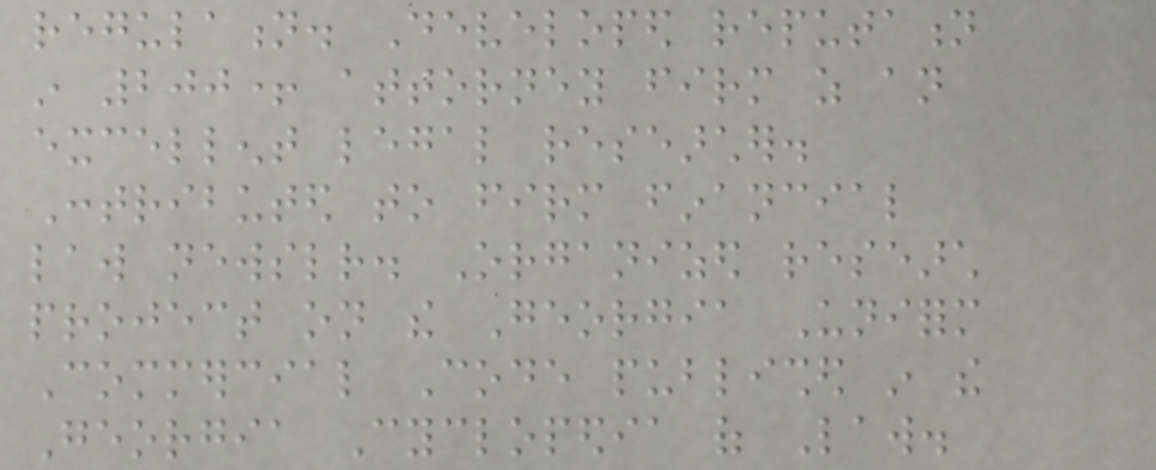regulation. Developed reputation
in 200+ attorney firm as an
excellent legal researcher.
Contributed to firm financial
law newsletter. Organized research
project on the Georgia Uniform
Commercial Code published in the
Georgia Cyclopedia of Law.
